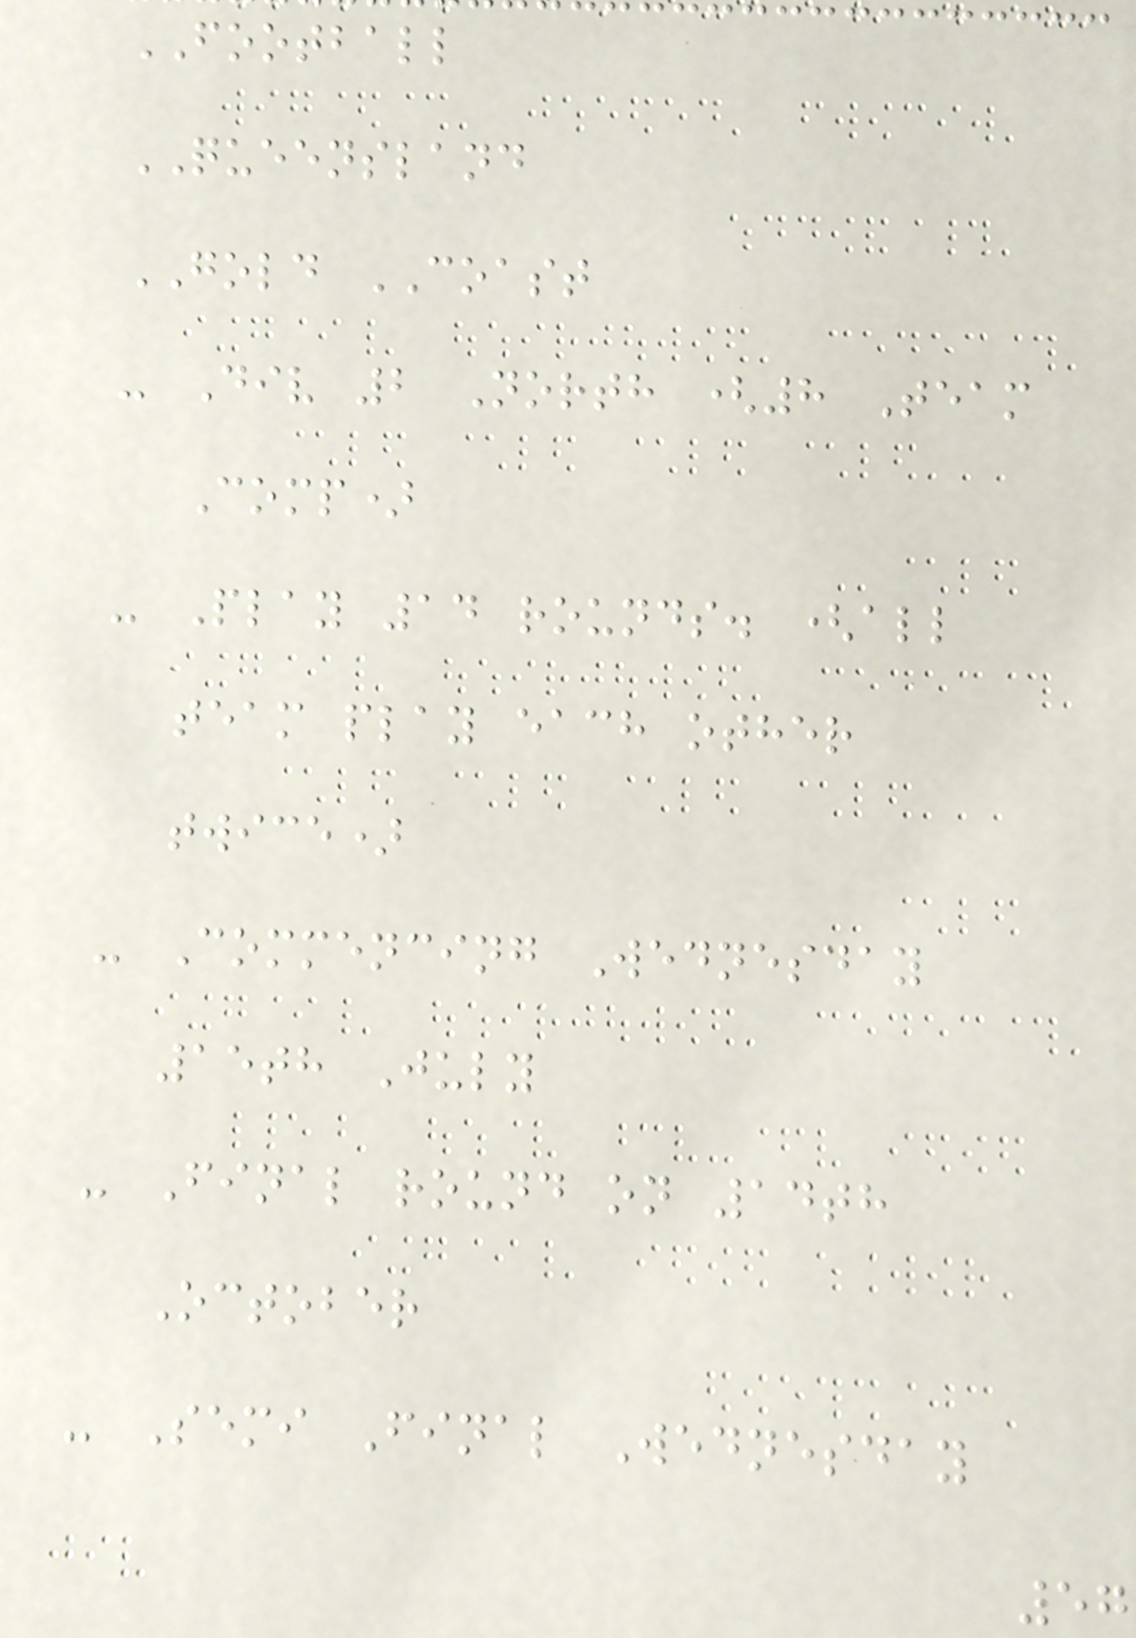FOOTBALL
QUEENSLAND
GOLD COAST
- Div 2 North (8 Team
Comp)
- Play 14 rounds. (all
team play each other
twice)
- Commencing Wednesday
15th July
- Final round on 14th
October
- Semi Final Wednesday
57
